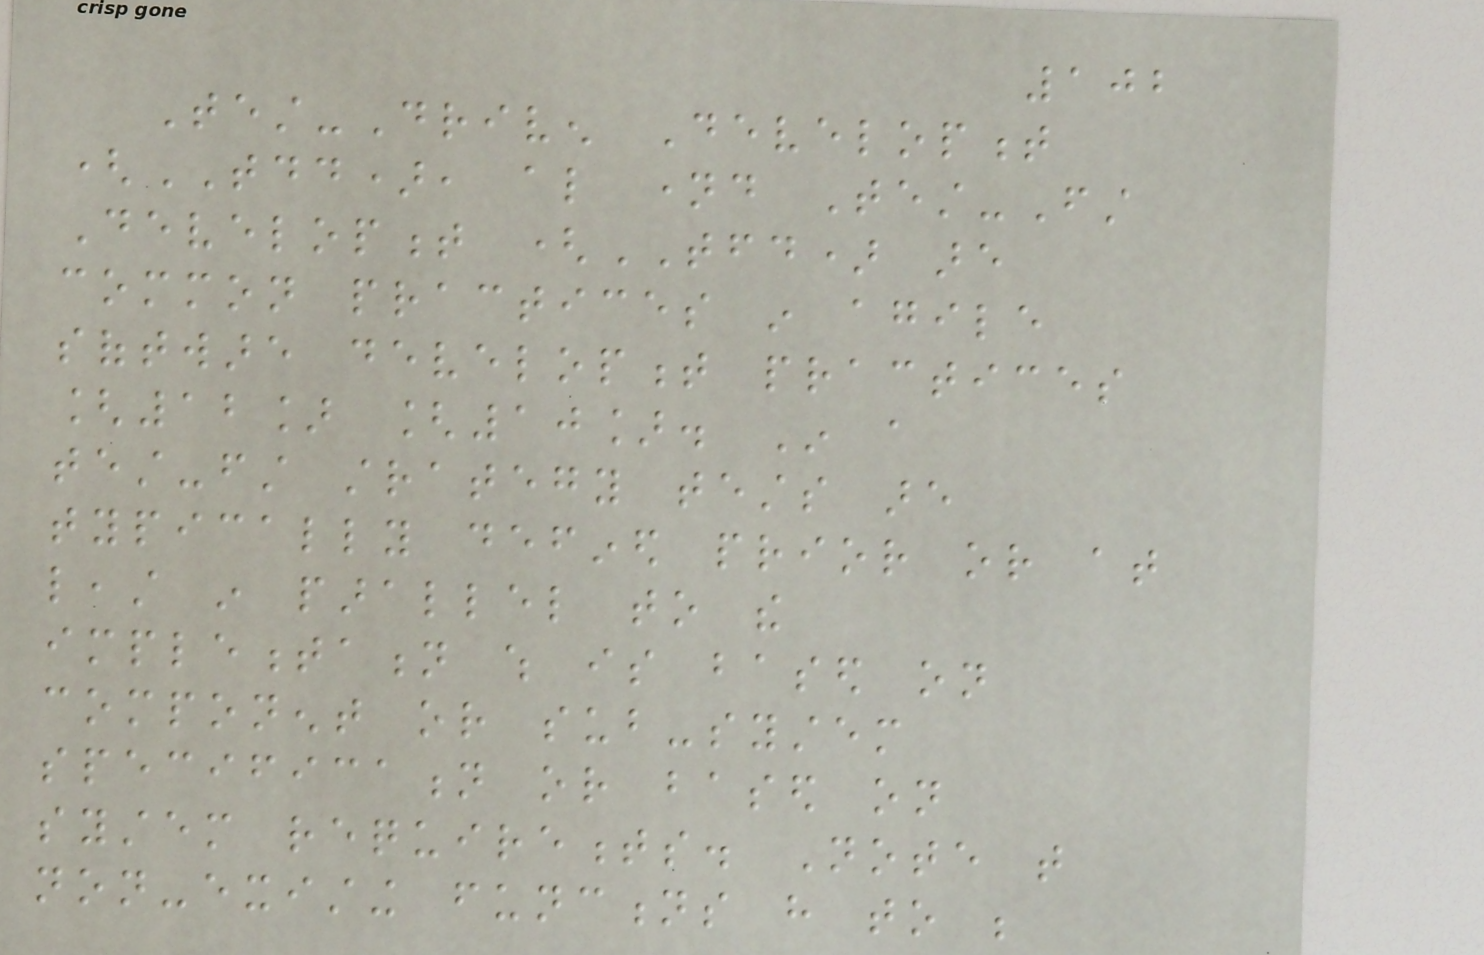102
Test-Driven Development
(TDD), also named Test-First
Development (TFD) are
common practices in agile
software development practices
[12] [10]. In a
test-first strategy tests are
typically defined prior or at
least in parallel to the
implementation which is based on
component or sub-system
specification or based on
system requirements. Note that
non-existing functions have to be
